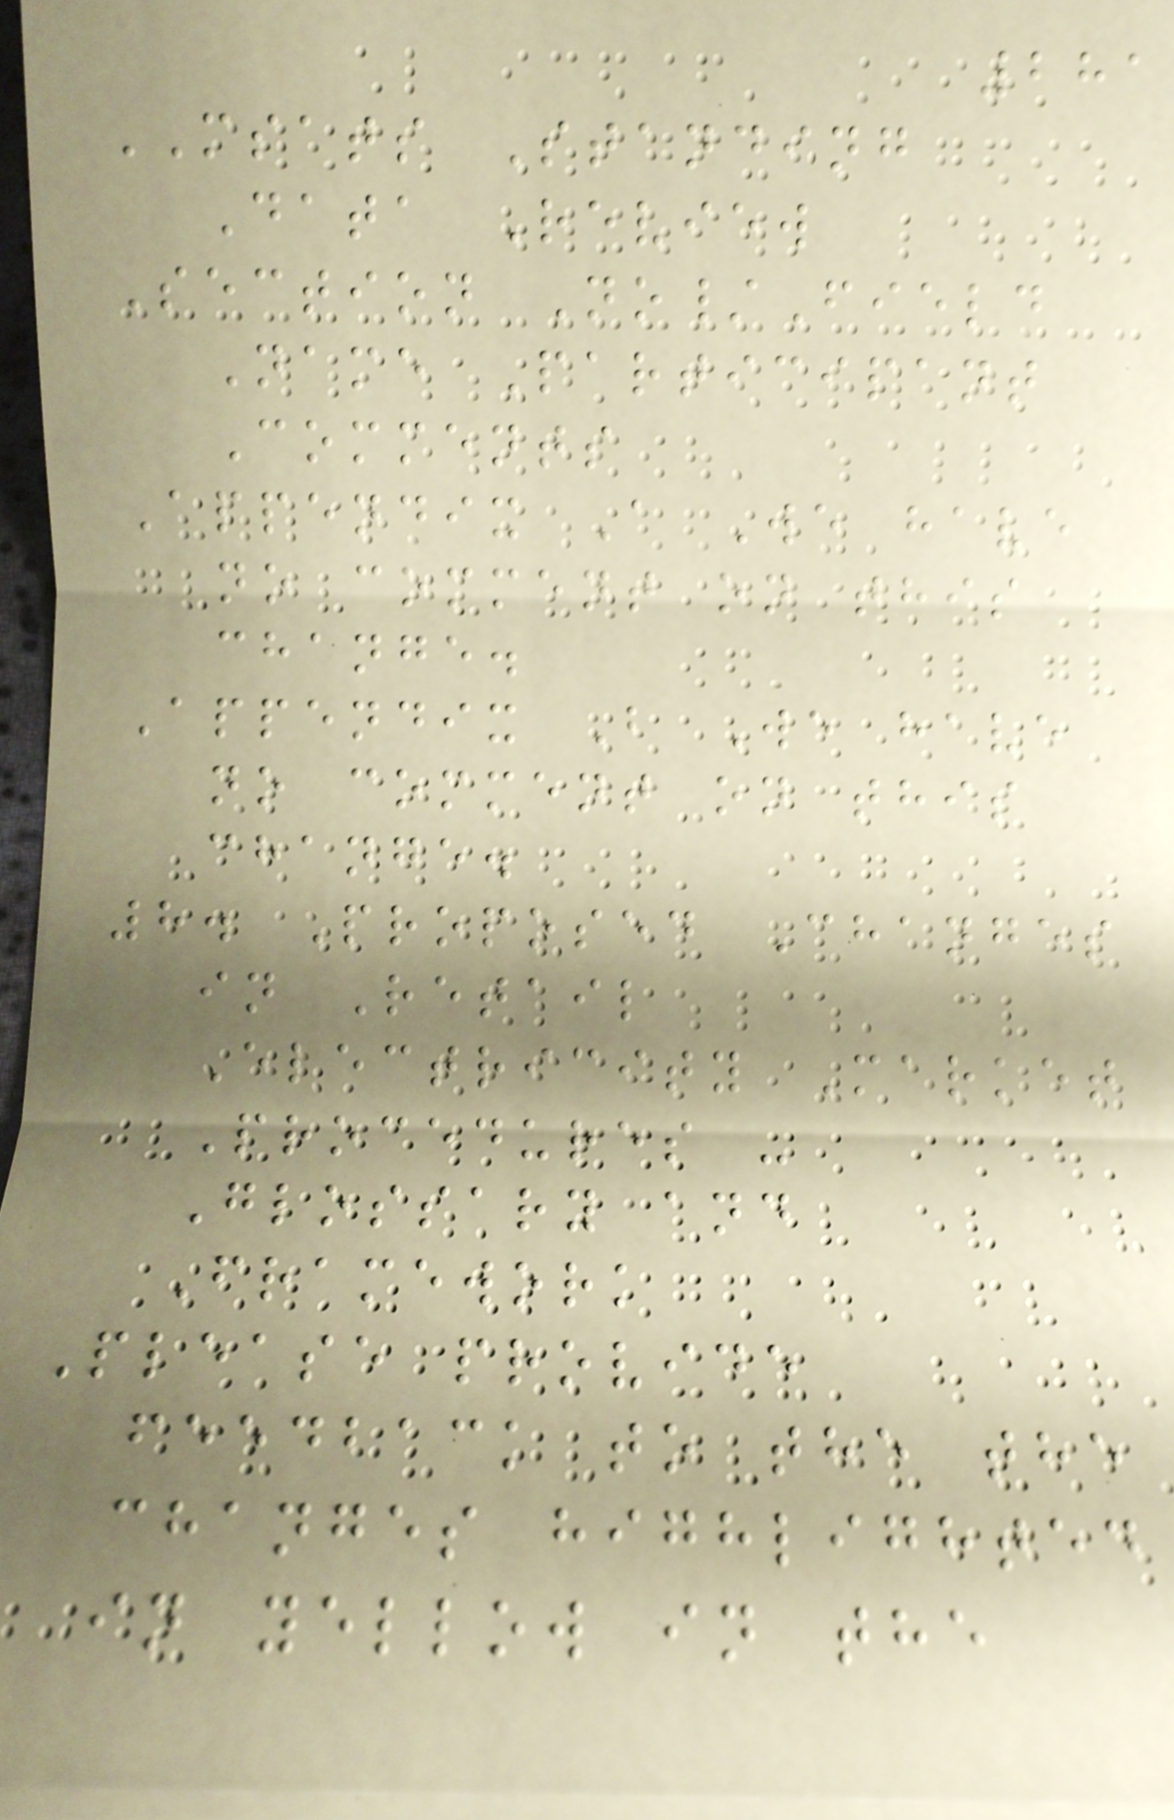281
MSATS Standing
Data Review
Section No/Field
Name Participant
Comments
Appendix A We have
no comment on this
change.
Appendix B We have
no comment on this
change.
8. Proposed Changes
in Retail
Electricity Market
Procedures -
Glossary and
Framework
Please provide
feedback to the the
changes highlighted
in yellow in the
